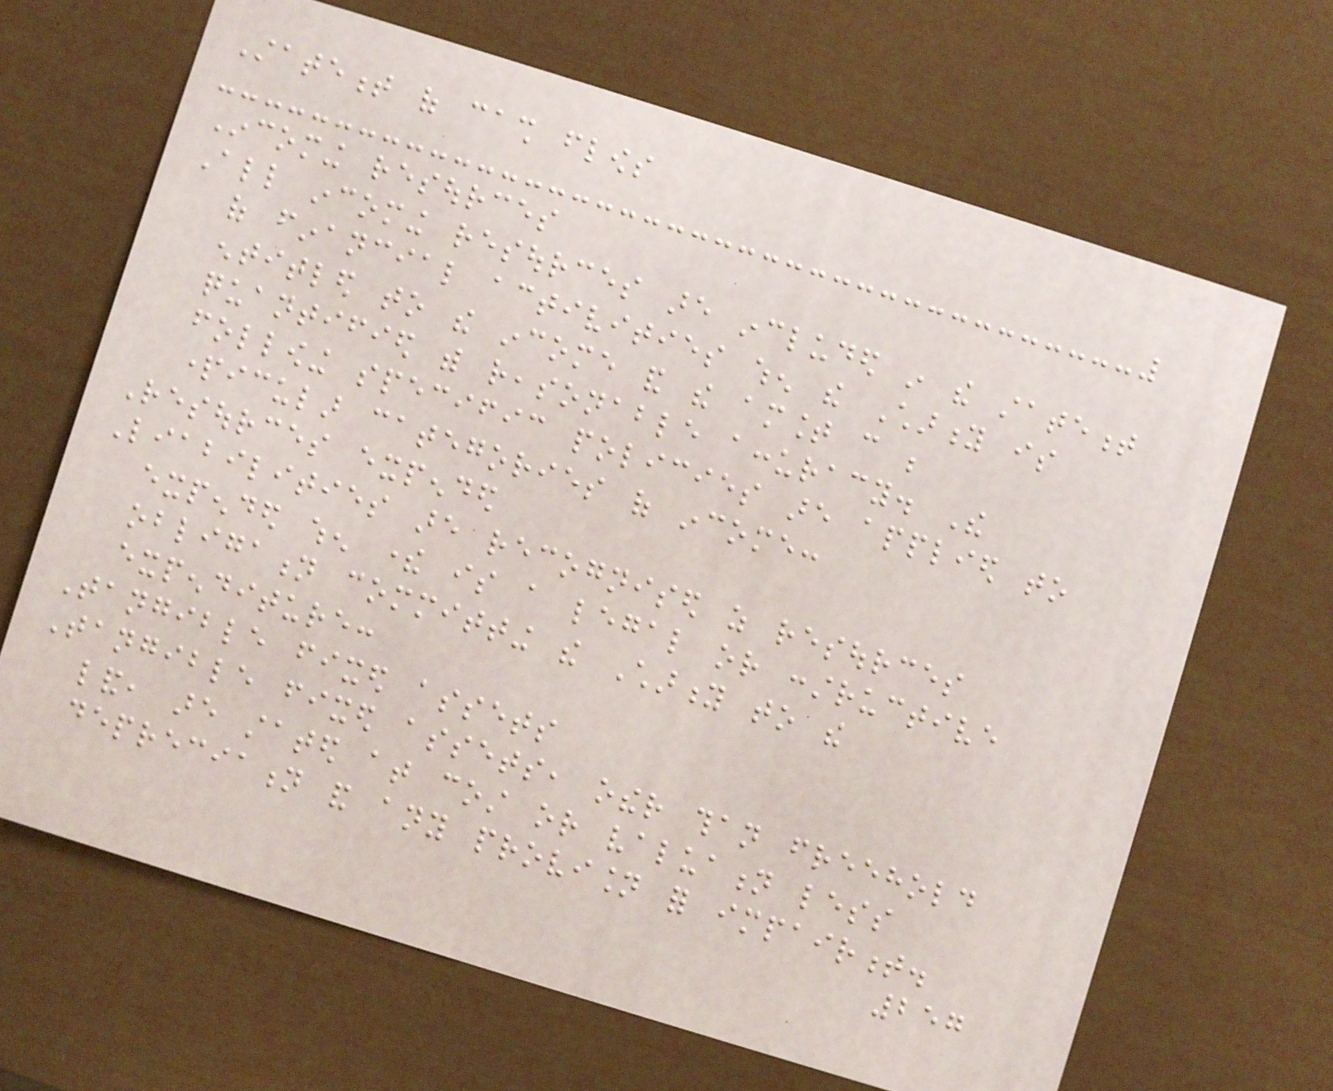Statement of cash flows
Incoming resources
All incoming resources are included in the statement
of financial activities when the Charity is
entitled to the income and the amount can be
quantified with reasonable accuracy. The
following specific policies are applied to
particular categories of income:
Resources expended
Liabilities are recognised as resources
expended when there is a legal or constructive
obligation committing the Charity to the
expenditure:
Tangible fixed assets
Tangible fixed assets, other than freehold
land, are stated at cost or valuation less
depreciation and any provision for impairment.
257
